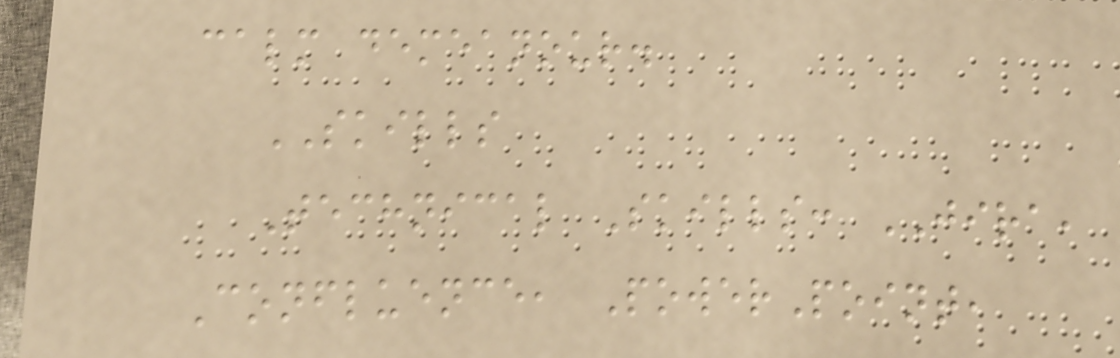calm demeanour.
SKILLS
Technical Skills: JIRA,
Confluence, PowerPoint,
